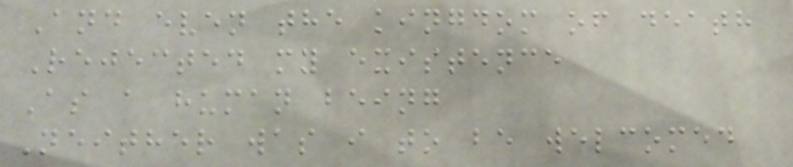And even the kingdom of death
Rejected my existence
As a human being
Neither was i to be welcomed
